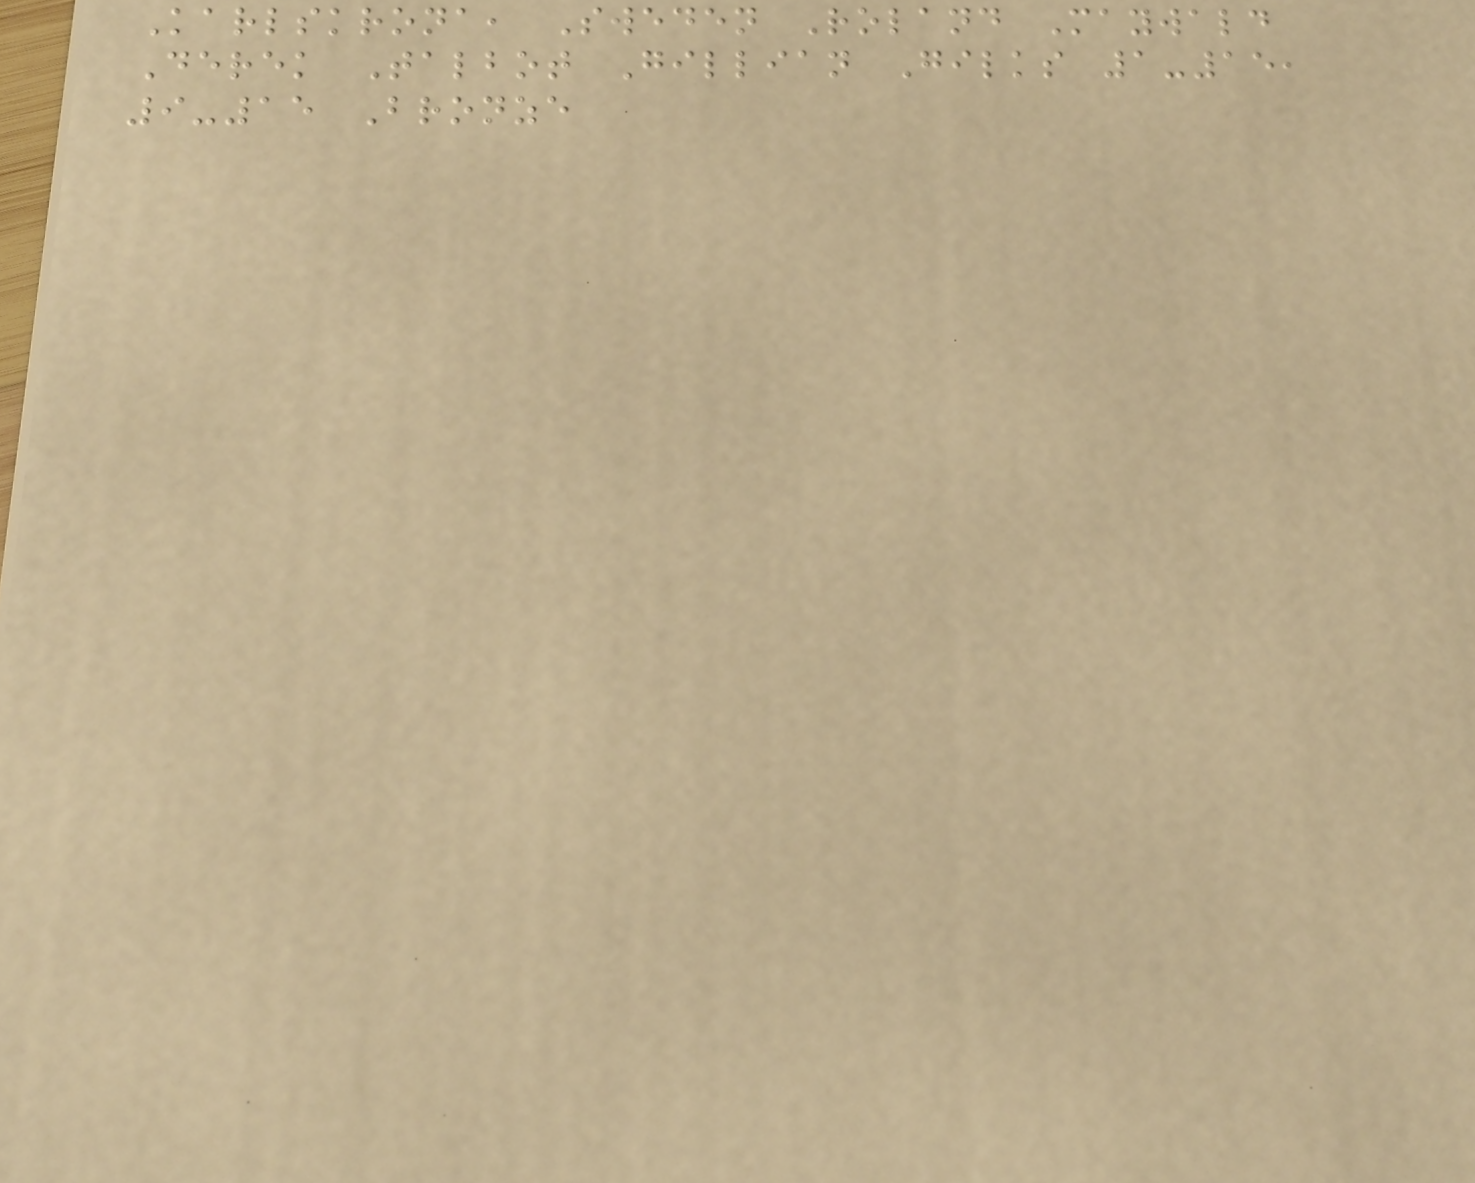Karlskrona, Sweden Roland Maywald
Derek Talbot Gillian Gilks 1-15,
9-15 Bronze
